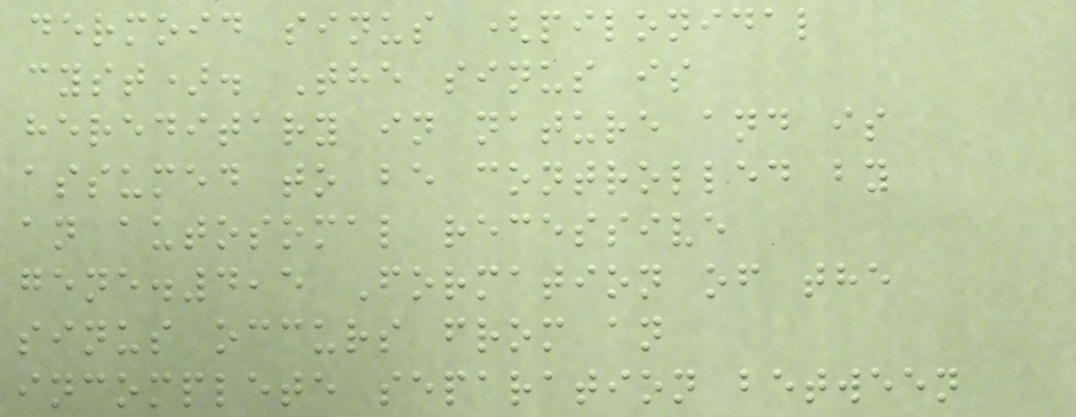dermoid sinus (pilonidal
cyst). The sinus is
hereditary in nature and is
assumed to be controlled by
an autosomal recessive
gene.4,5 Formation of the
sinus occurs from an
incomplete separation between
